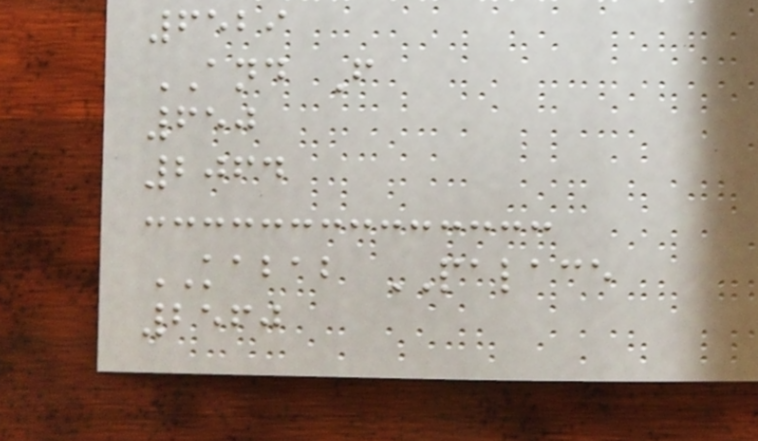6529
AND F
650
2064
KABAB PALACE
2560
